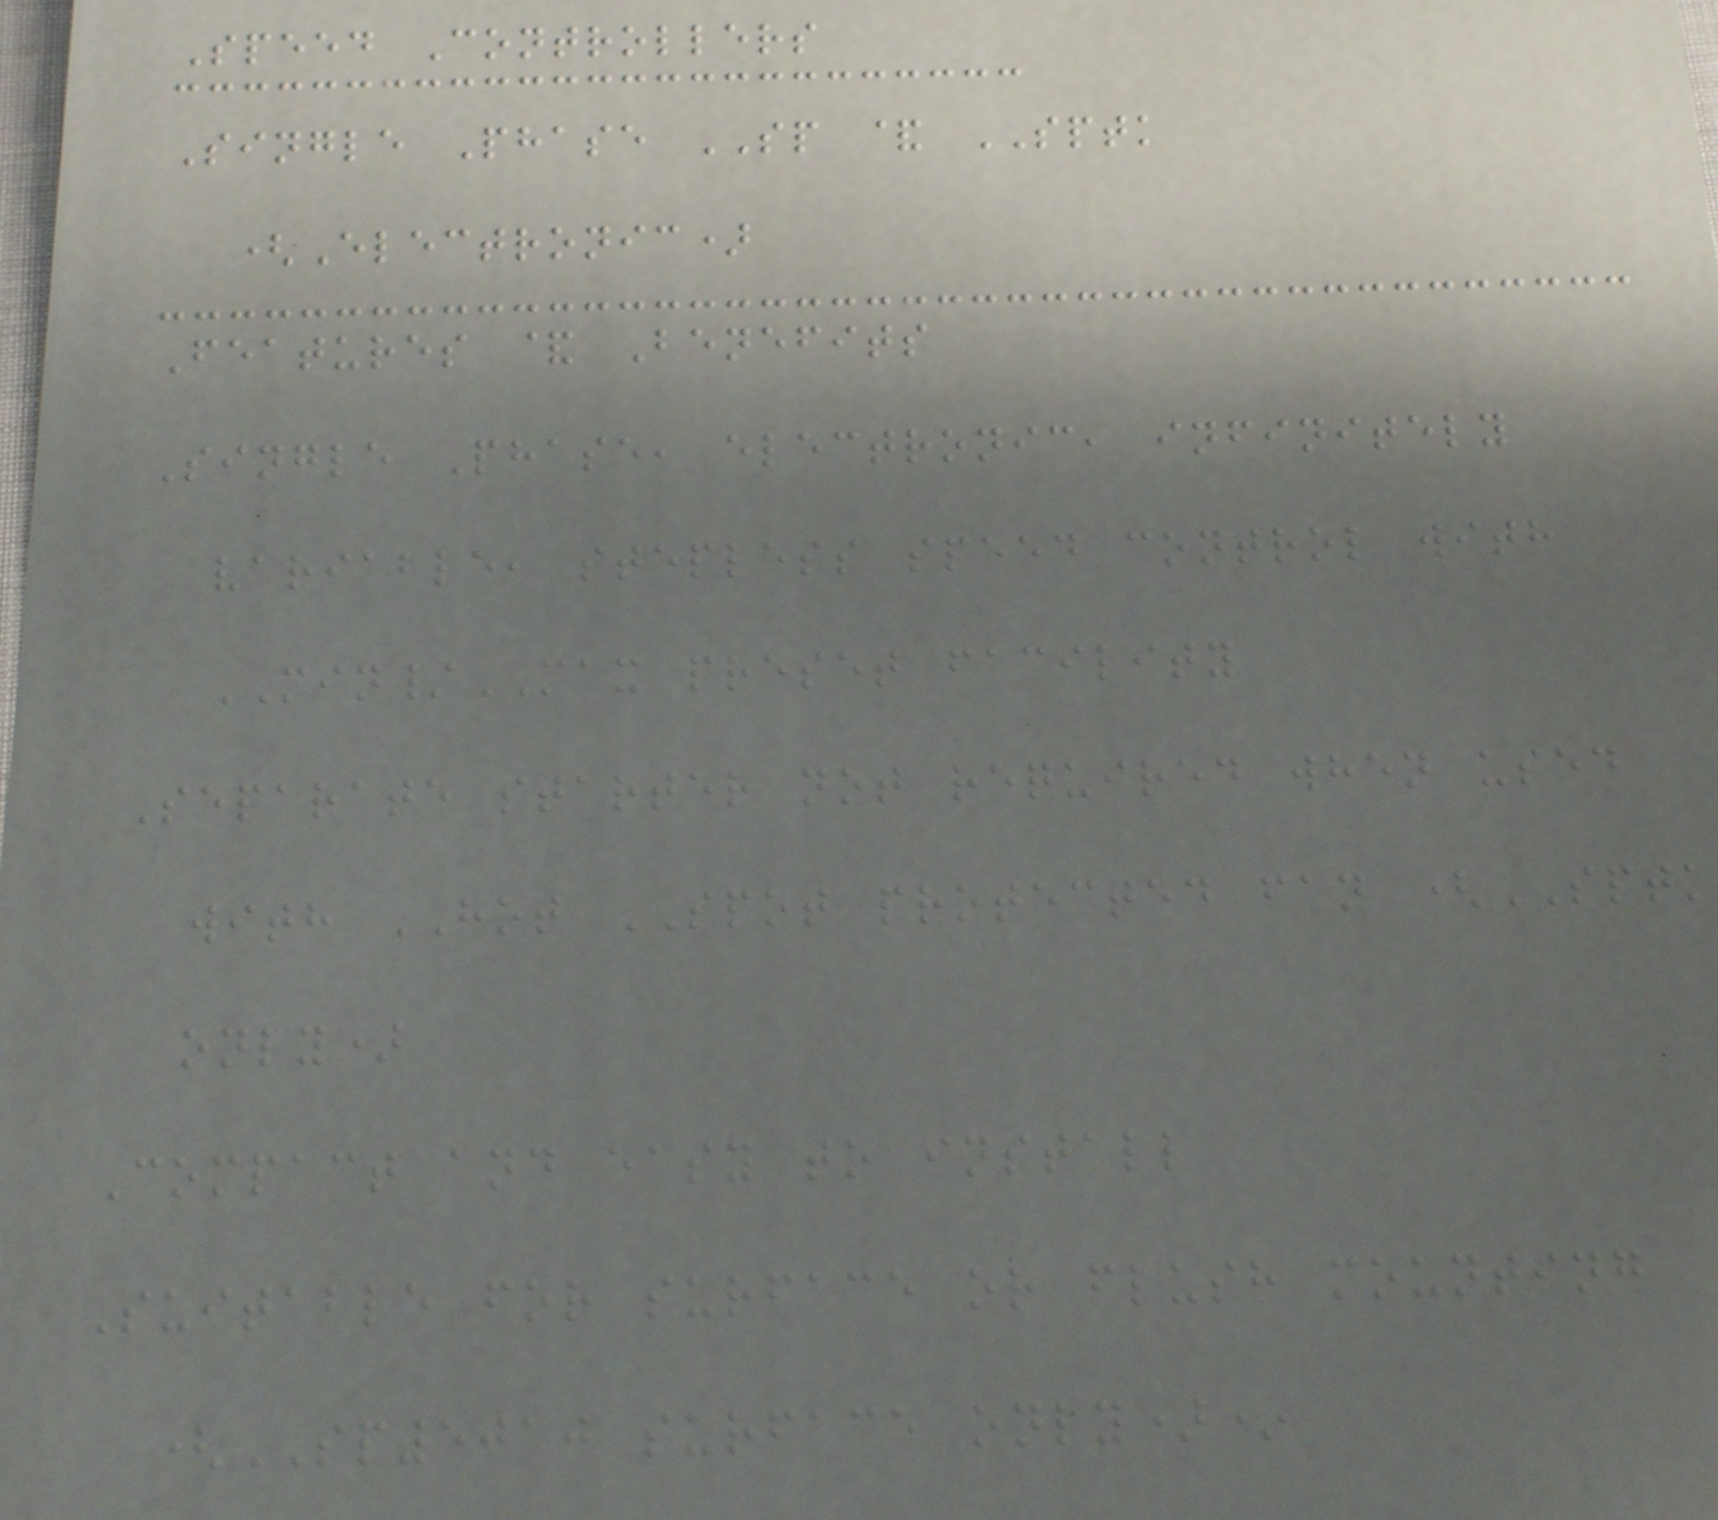Speed Controllers
Single Phase SP & SPTK
(Electronic)
Features & Benefits
Single Phase, electronic, infinitely
variable, stepless speed control with
MIN/MAX preset facility
Separate starter not required when used
with HOT SPOT protected fan (SPTK
only)
Compact and easy to install
Suitable for surface or flush mounting
(SP5010 surface only)*
